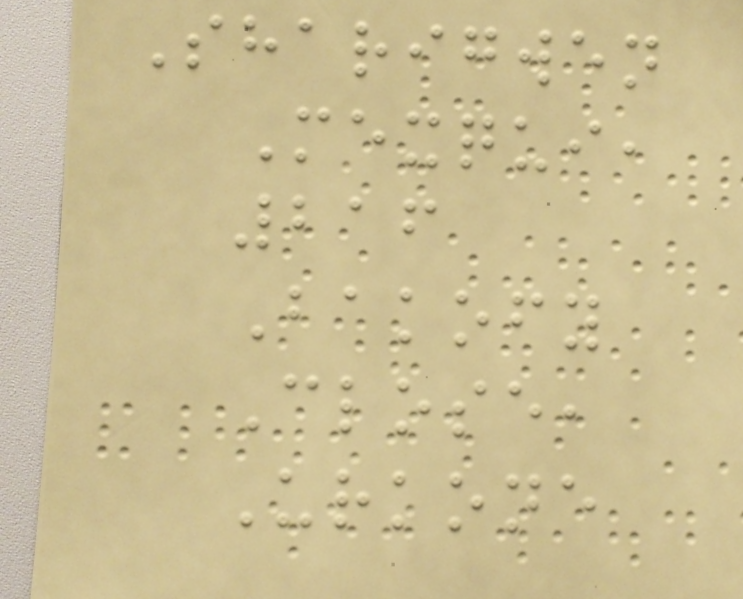Sharigwen
Mexqui,
216
Bakofy
Close,
Urkone
